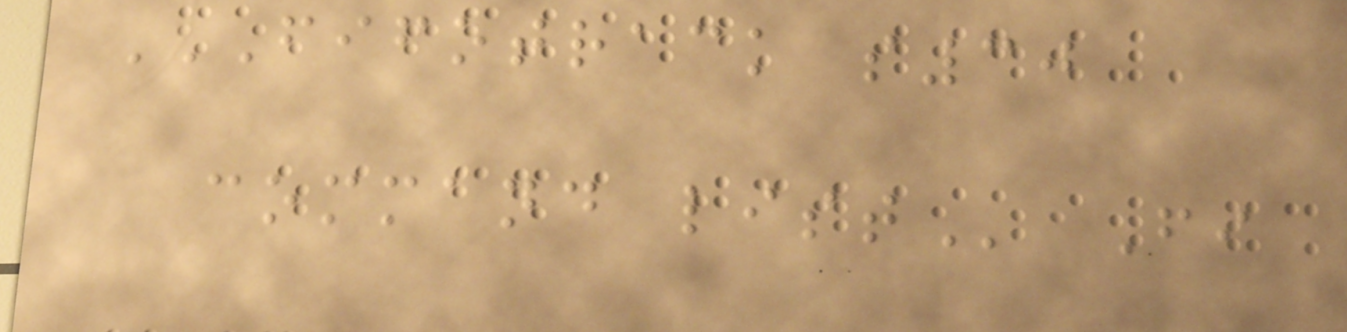FIFOTRACK S30
COMMAND LIST Fi
